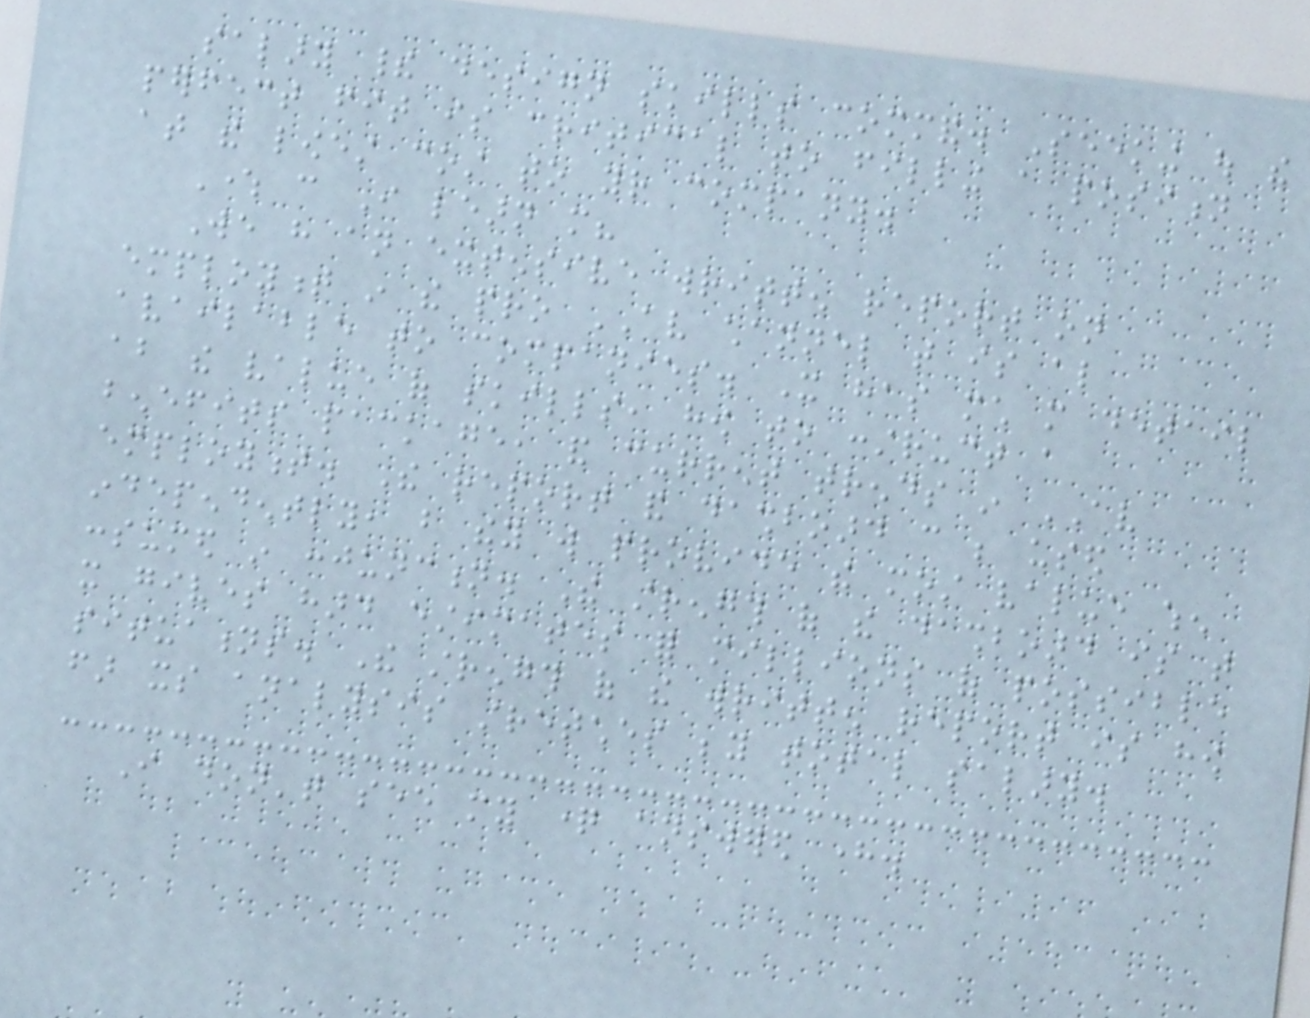salary their design skills command. Seeking out the
perfect fit is critical to filling a position
at the lowest cost to your company.
Where can I learn more?
We have an extensive written report on
employment in the pro AV channel that is also
available to companies. It has much more detail
about the value of skills, how to construct a
benefits package, and current trends in AV
employment. The report and dashboard can be used
independently, but they will provide the most value when
consumed in conjunction. The strength of the dashboard is that
it gives hard estimates for millions of possible
situations. The strength of the written report is how
far its analysis stretches beyond total salary.
I don't see my question answered here.
